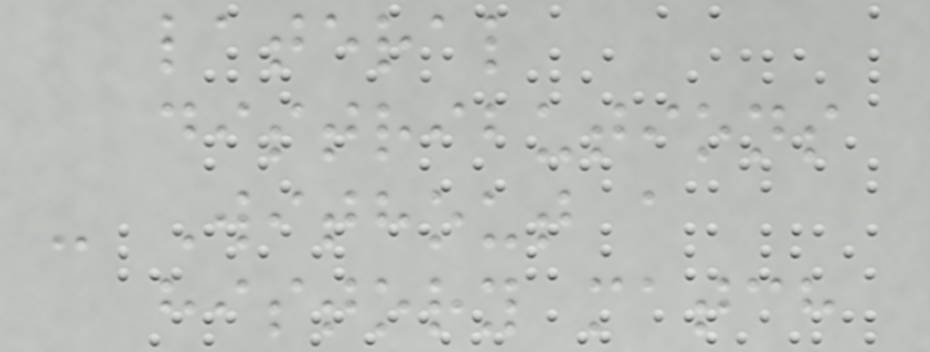lateral
distributions
- Without a
history match
